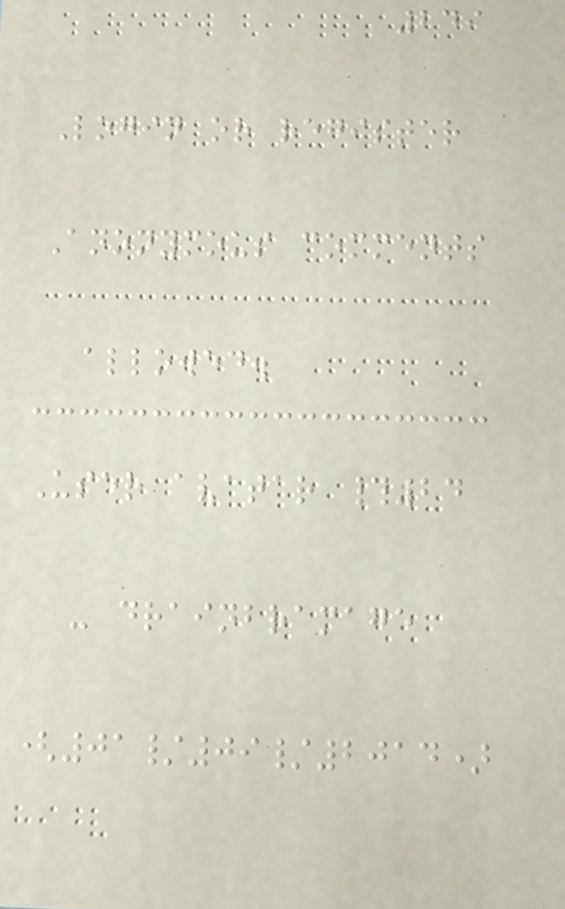249
Login or register
Anonymous comments
allowed.
User avatar #24
- drainbramage
(01/09/2014)
